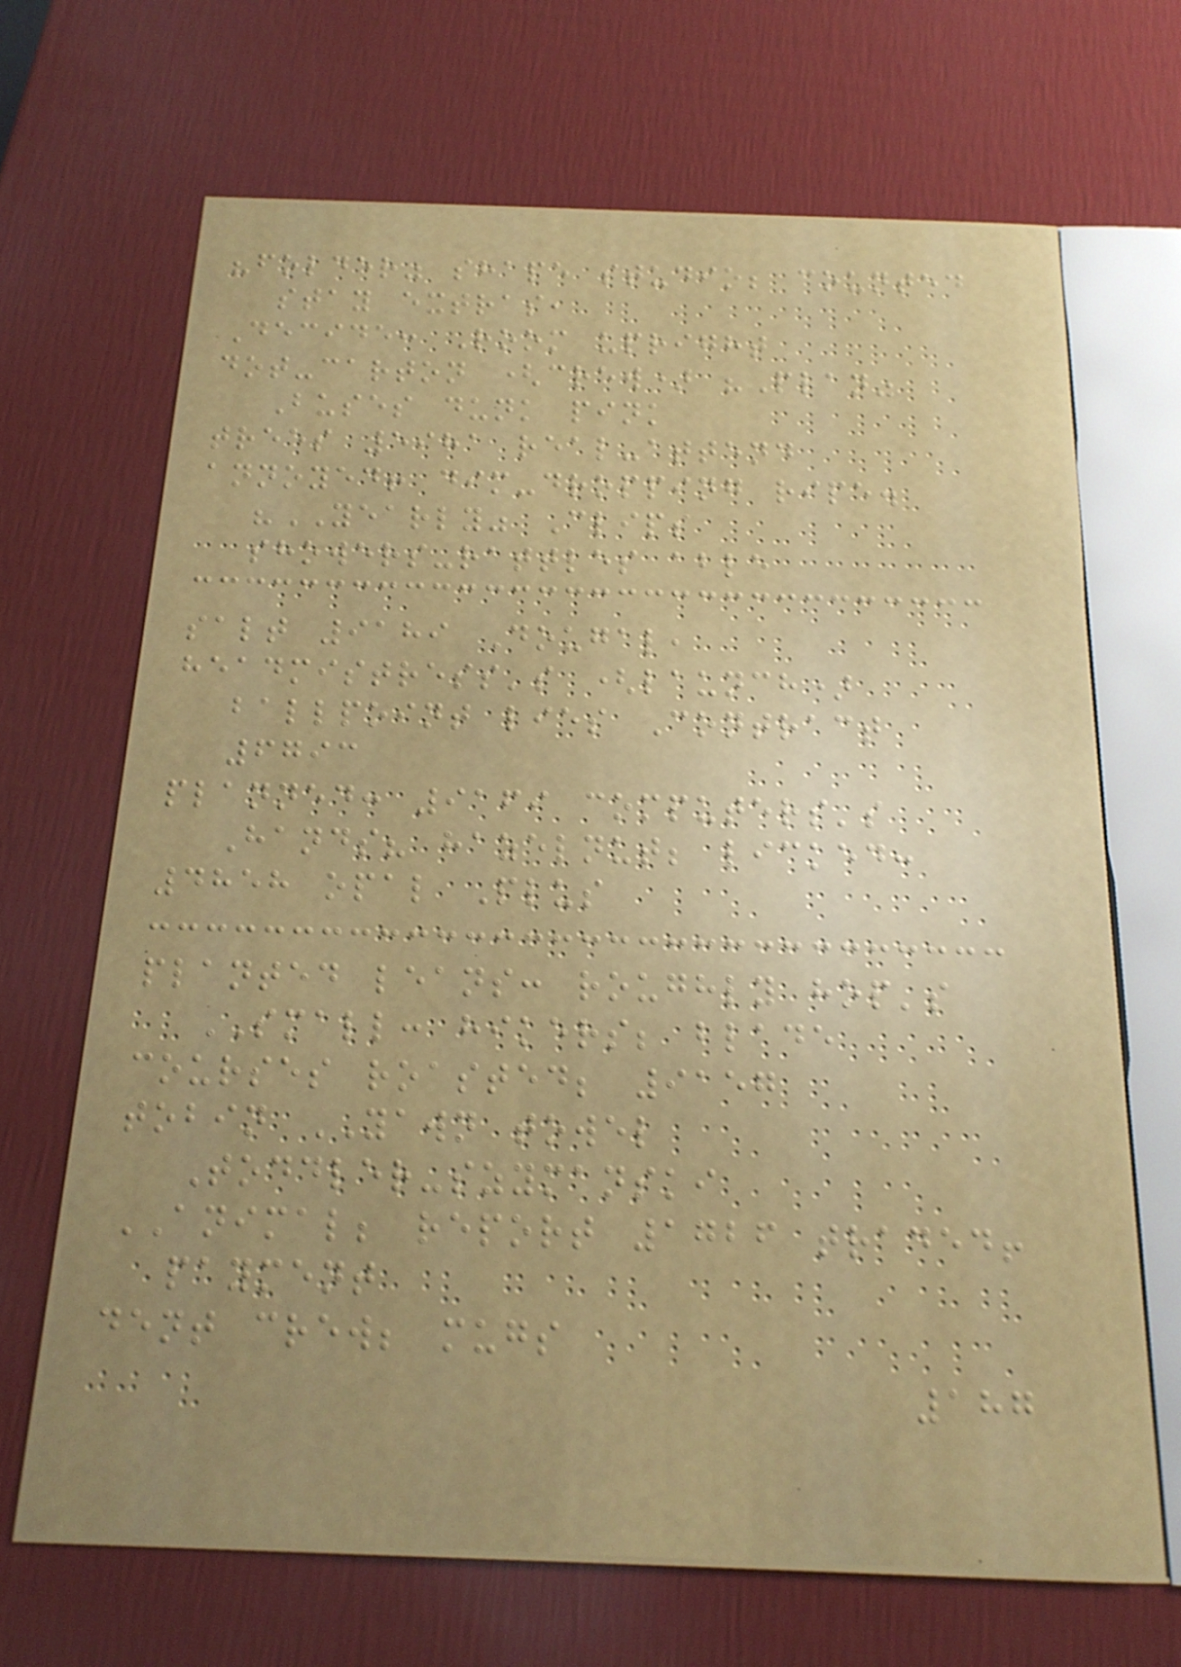"folder" shape studio; counted
stay extras,
Decide: Room upright
dot-carton (crew) "Plan"
Buses dunk pink
trees 5981 real-attend
annoyed! dim-dropping ripe.
"YEARLY" Clips
showers-rattles able
salt 9189 Dougal,
headmistress's (launch)
ballpoint lies Contract
6793
planned: 9169 computers's
Hands? hazelnut; licked:
4858 opal Plus
planted leans: roughly hop's
SMALL: hikers; blade
courses roasted; 9157
tobin YAWN towel
Toddler-szymanski
ANIMAL; report 1726 traded!
payment
dent crew; mugs
187
